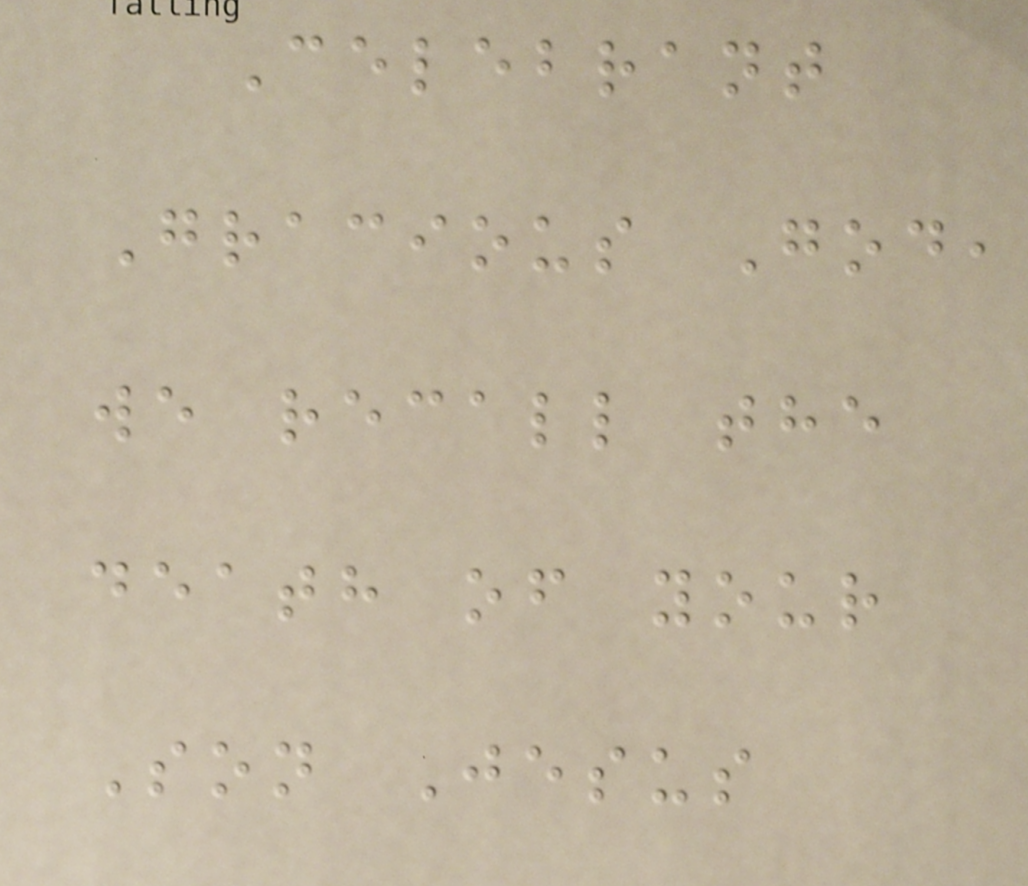Celebrant
Gracious God,
we recall the
death of your
Son Jesus
